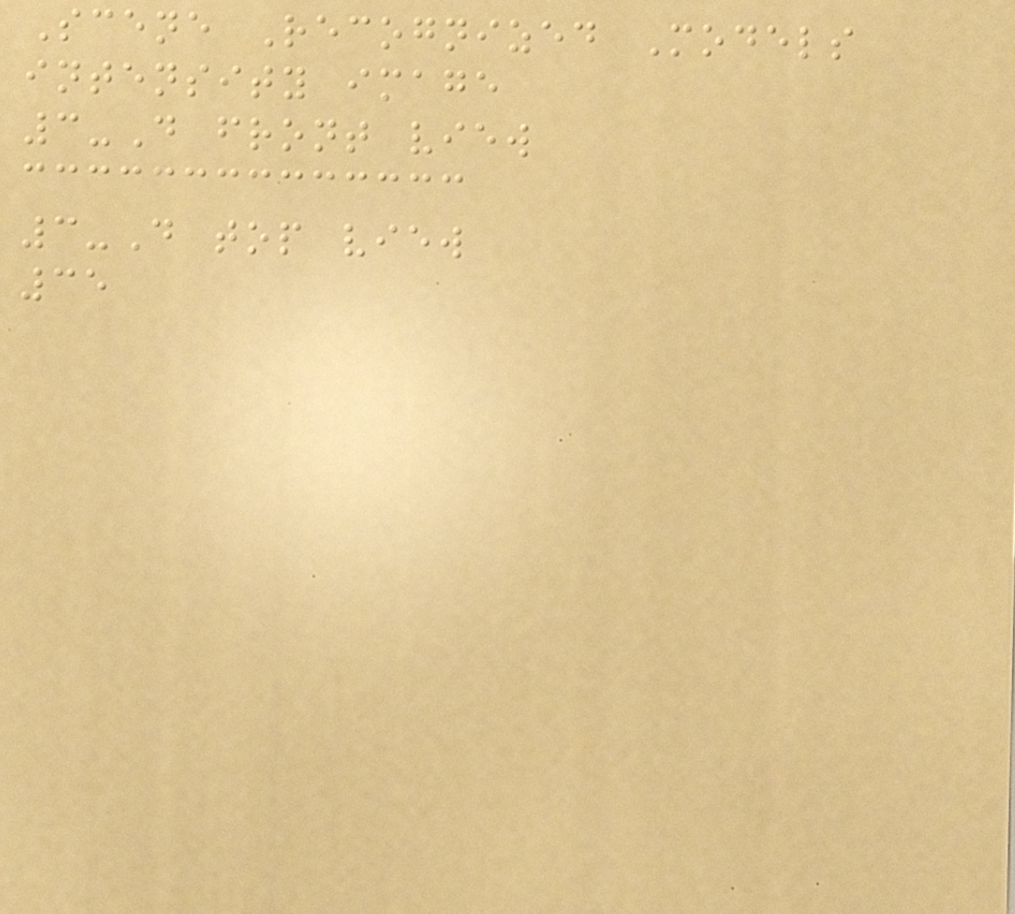Scene Recognized Models
intensity image
3-D front view
3-D top view
35
